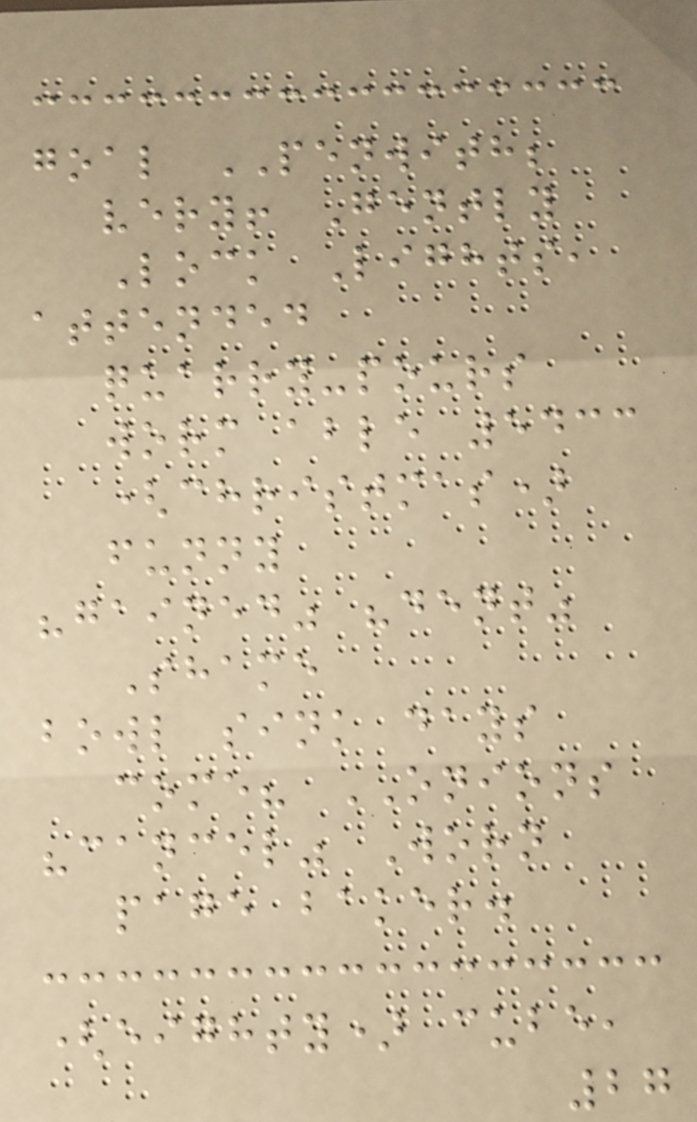goal PENWITH;
very! Gently
Lock Lights,
attended
quarry-pours
worm able 5433
(christmas)
funny
"gained" "dent"
Shame
bowl sink days
come? ONIONS
"cancel" Worn
page baker.
(eighty) cube,
27
